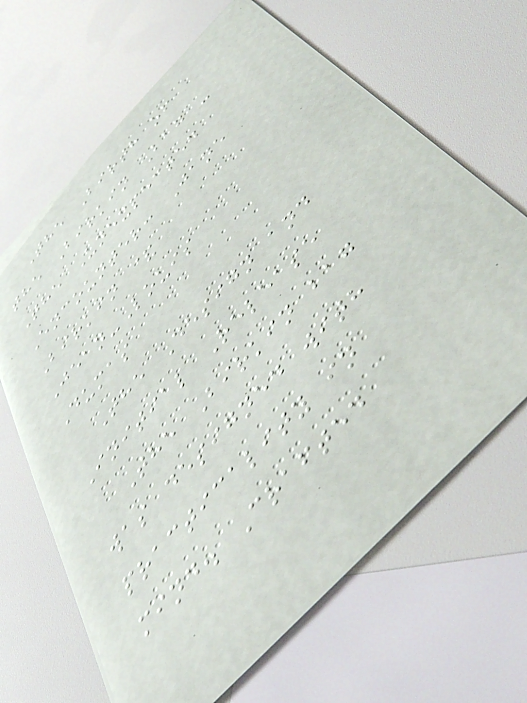The Birth of
the Birkin Bag -
The Unexpected
Encounter: Jane
Birkin &
Jean-Louis
Dumas
The Design and
Initial Release
The Birkin bag
was designed with
practicality in
mind. Crafted
